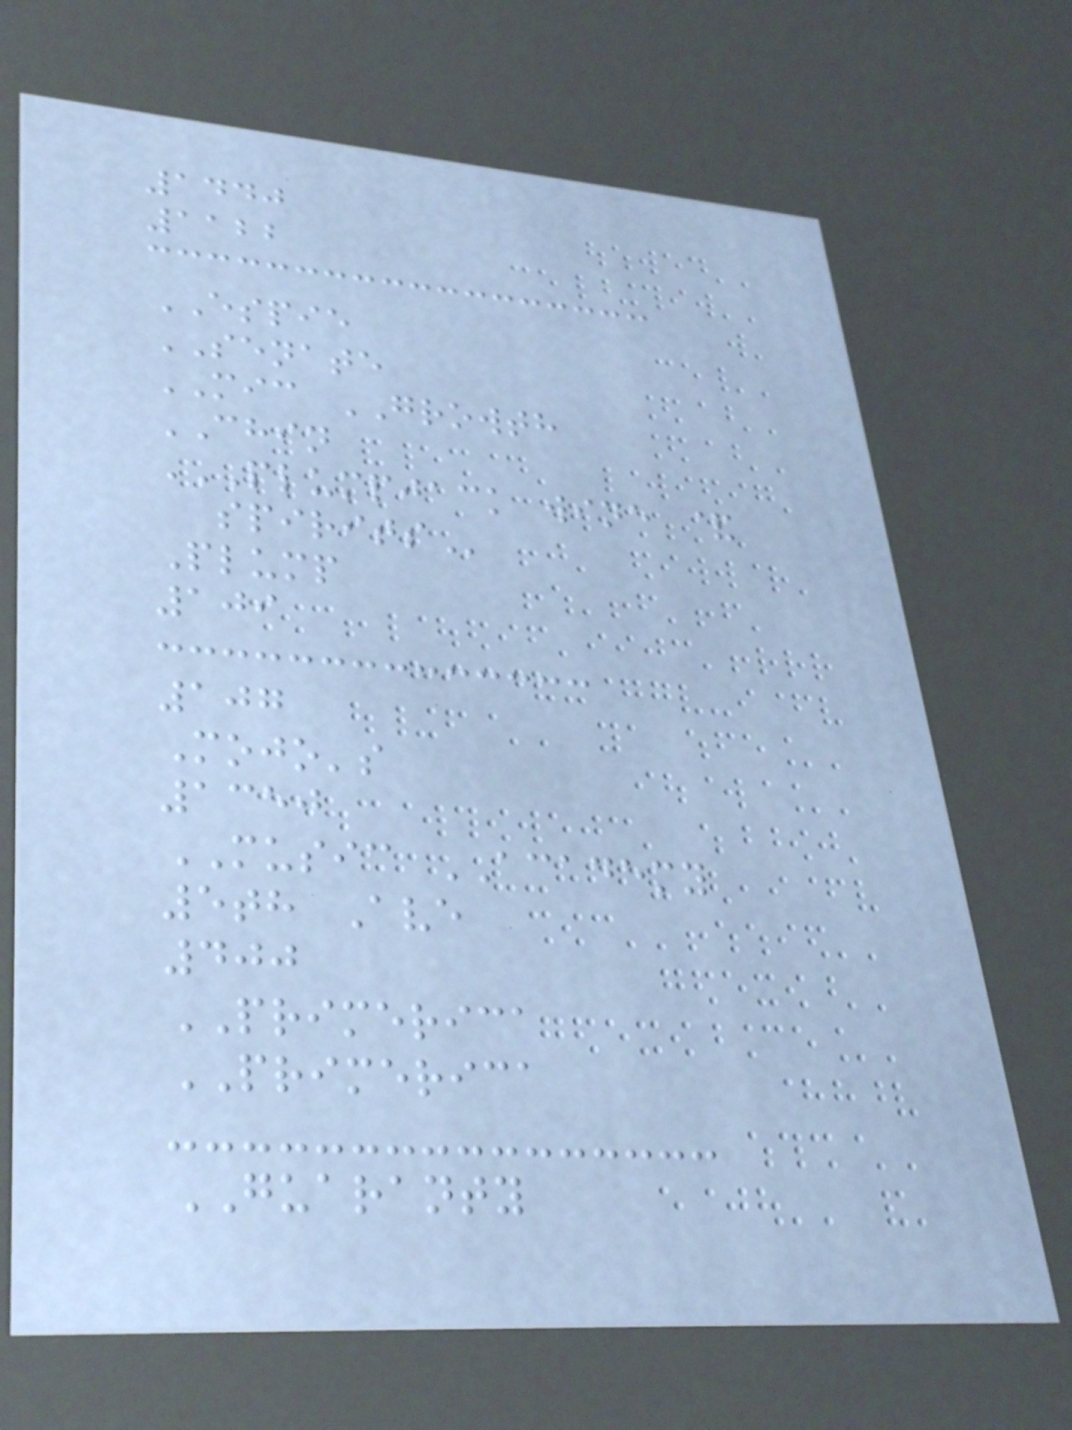1440
1122
ESPIE
SENATE
MIC GROWTH
CHIN
PLUMPJACK WINE &
SPIRITS
Plump
109
107
Mojo's
1350
MUSIC ACADEMY
5th Ave
400
PRIMERICA
PRIMERICA
GUARANTY
